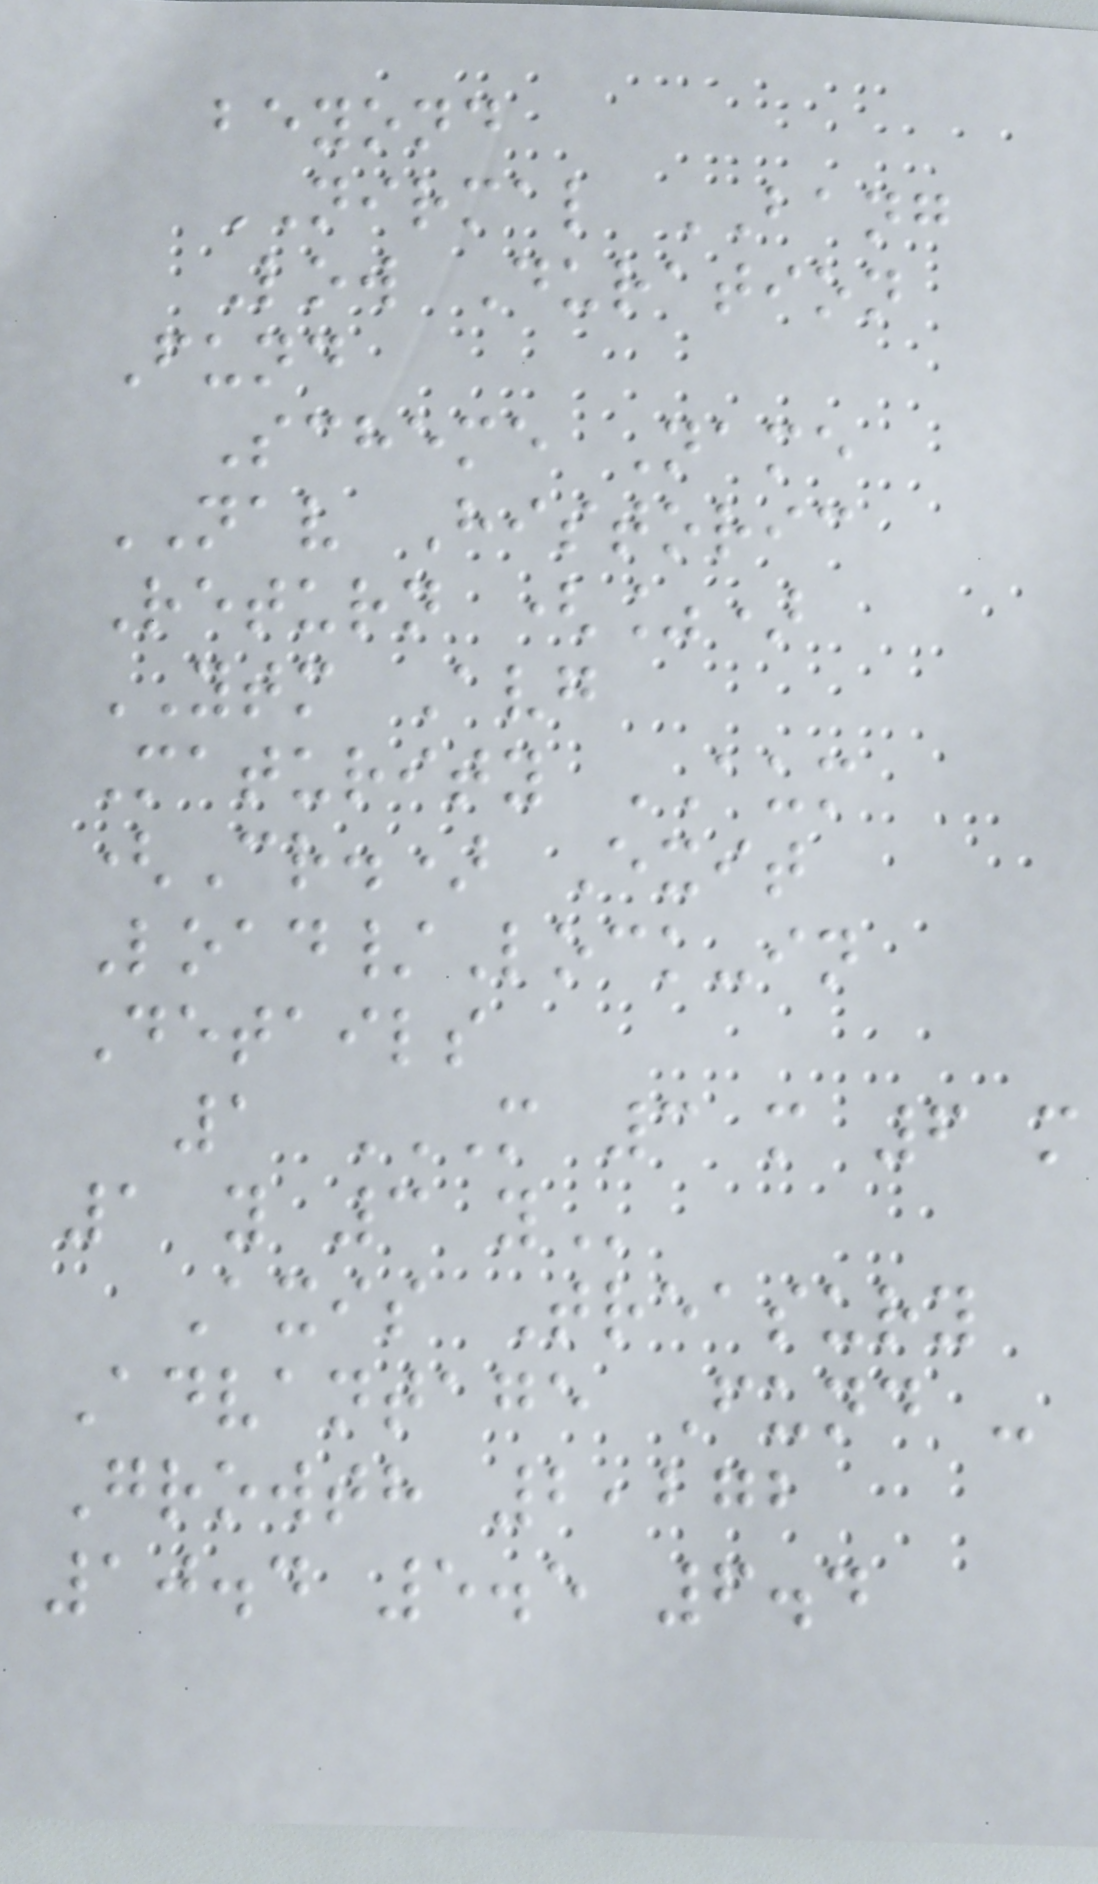beyond
NIRMAL BANG
Low Duration
Fund
Scheme Name
NAV Historic
Return (%)
YTM Avg
Maturity AUM
(Cr.) Exit
Load/Lock-in
Details
1 M 3 M 6 M
1 Y 3 Y
Axis Treasury
Advantage Fund -
Growth 2,272
10.4 5.5 6.4
